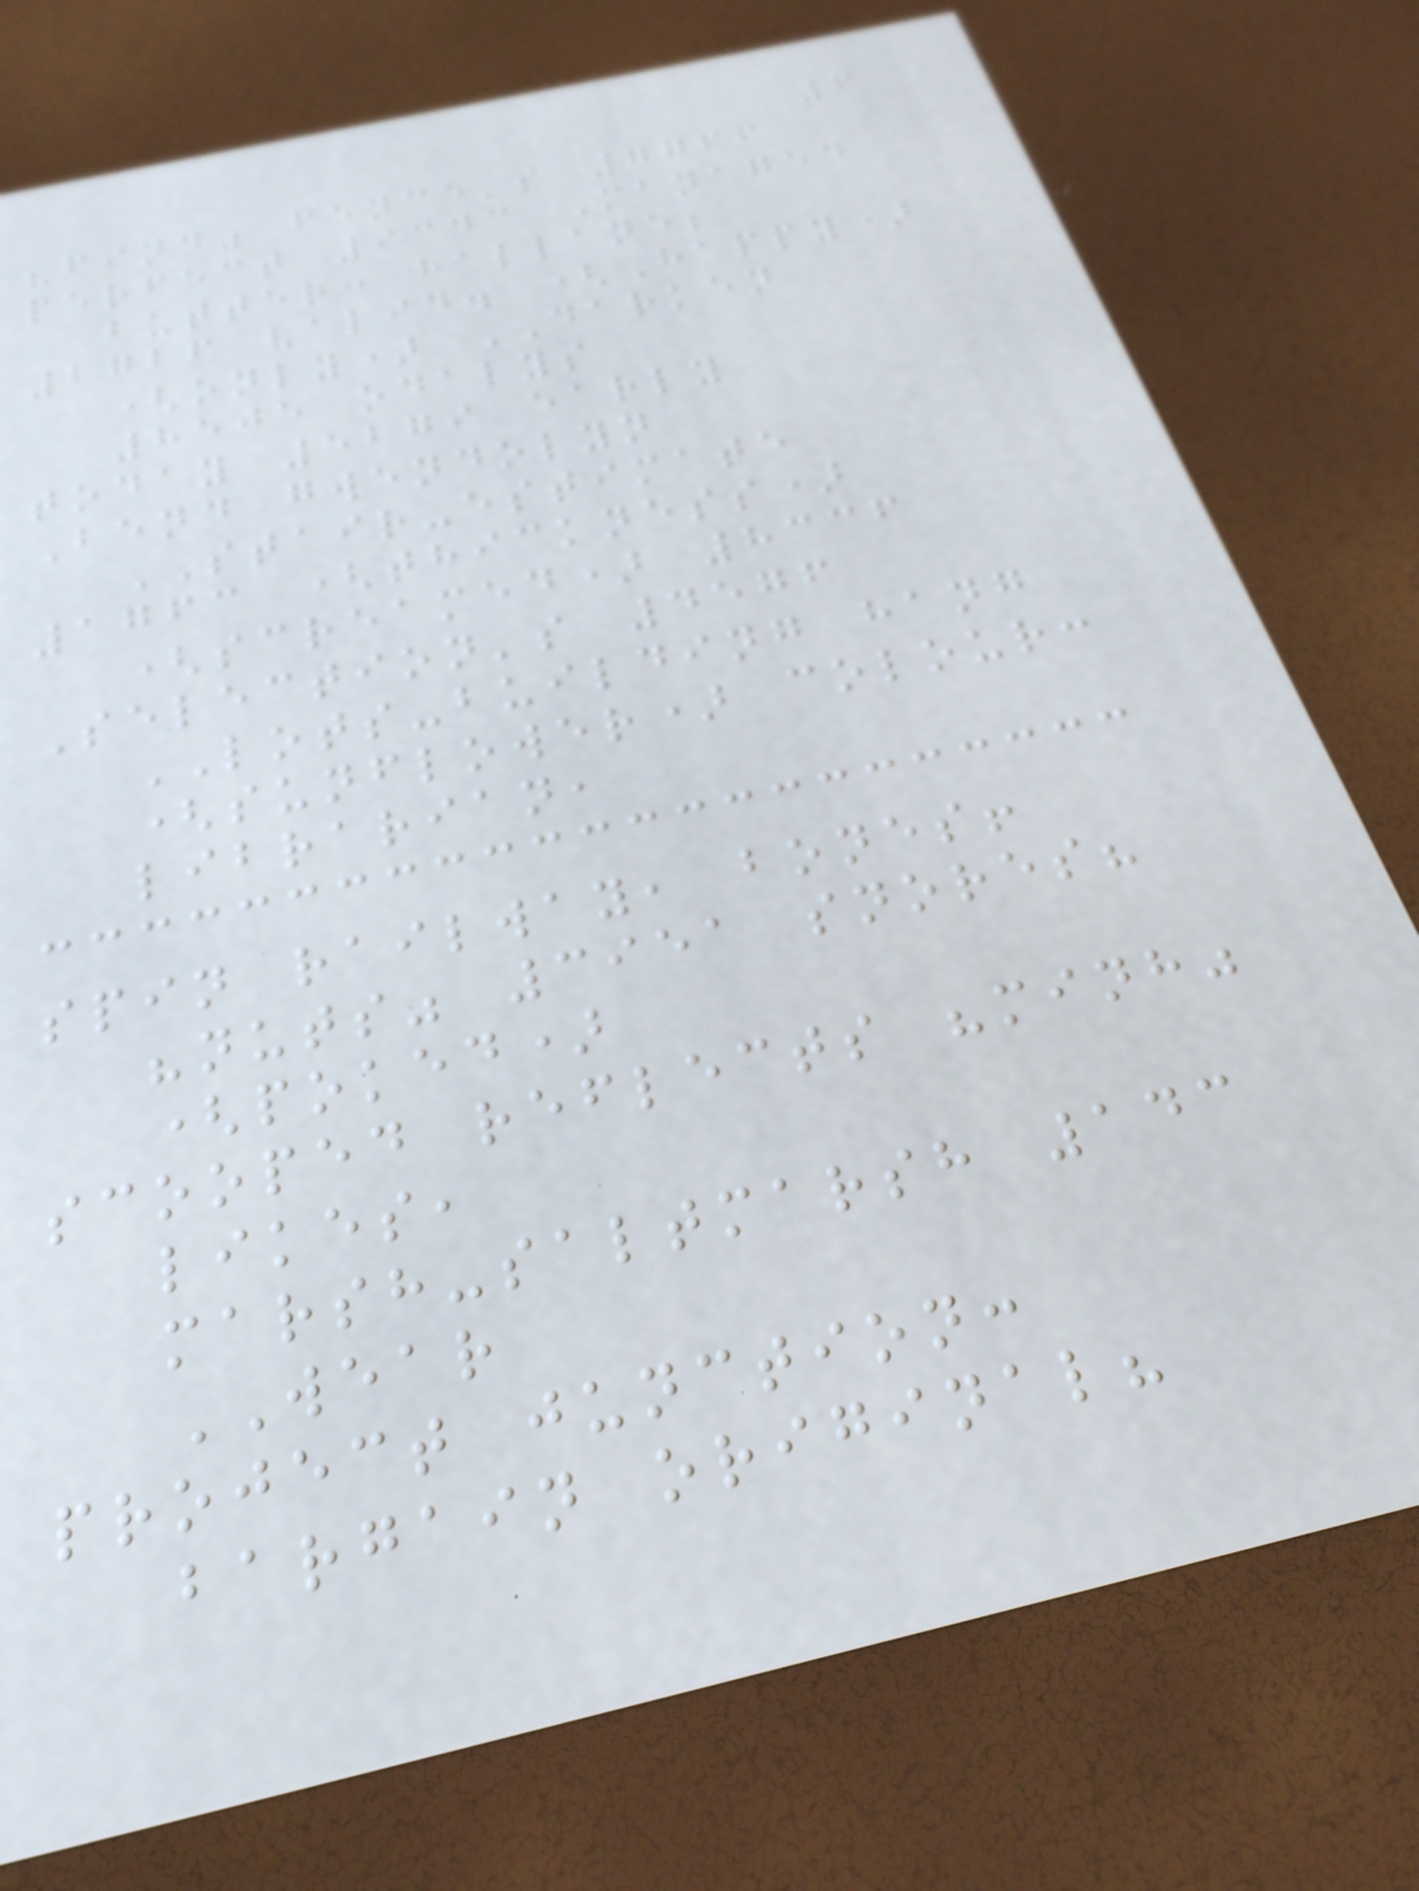6
"find" fence's 7766
perfect 9343 Managed
butter: hallane;
2726 valid. (Happy)
(only) DARKEN
8505 odalys
today 5279 early
Bend gwendolyn
STAIR-estimate
1763 (thickness)
(screamed) 8336
Selection's 4576
LOTS-building hang
(sunflower) colour:
librarian,
spin railway, bones!
"nuts" 3951 snores?
(poked)
scooped reflects "minh"
likes,
marsh-saltmarsh 143
WEAR
project junction:
bargain original?
